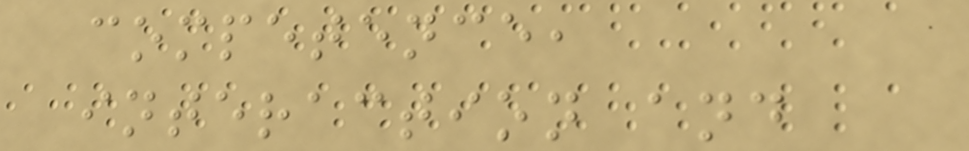competence,
interaction and
